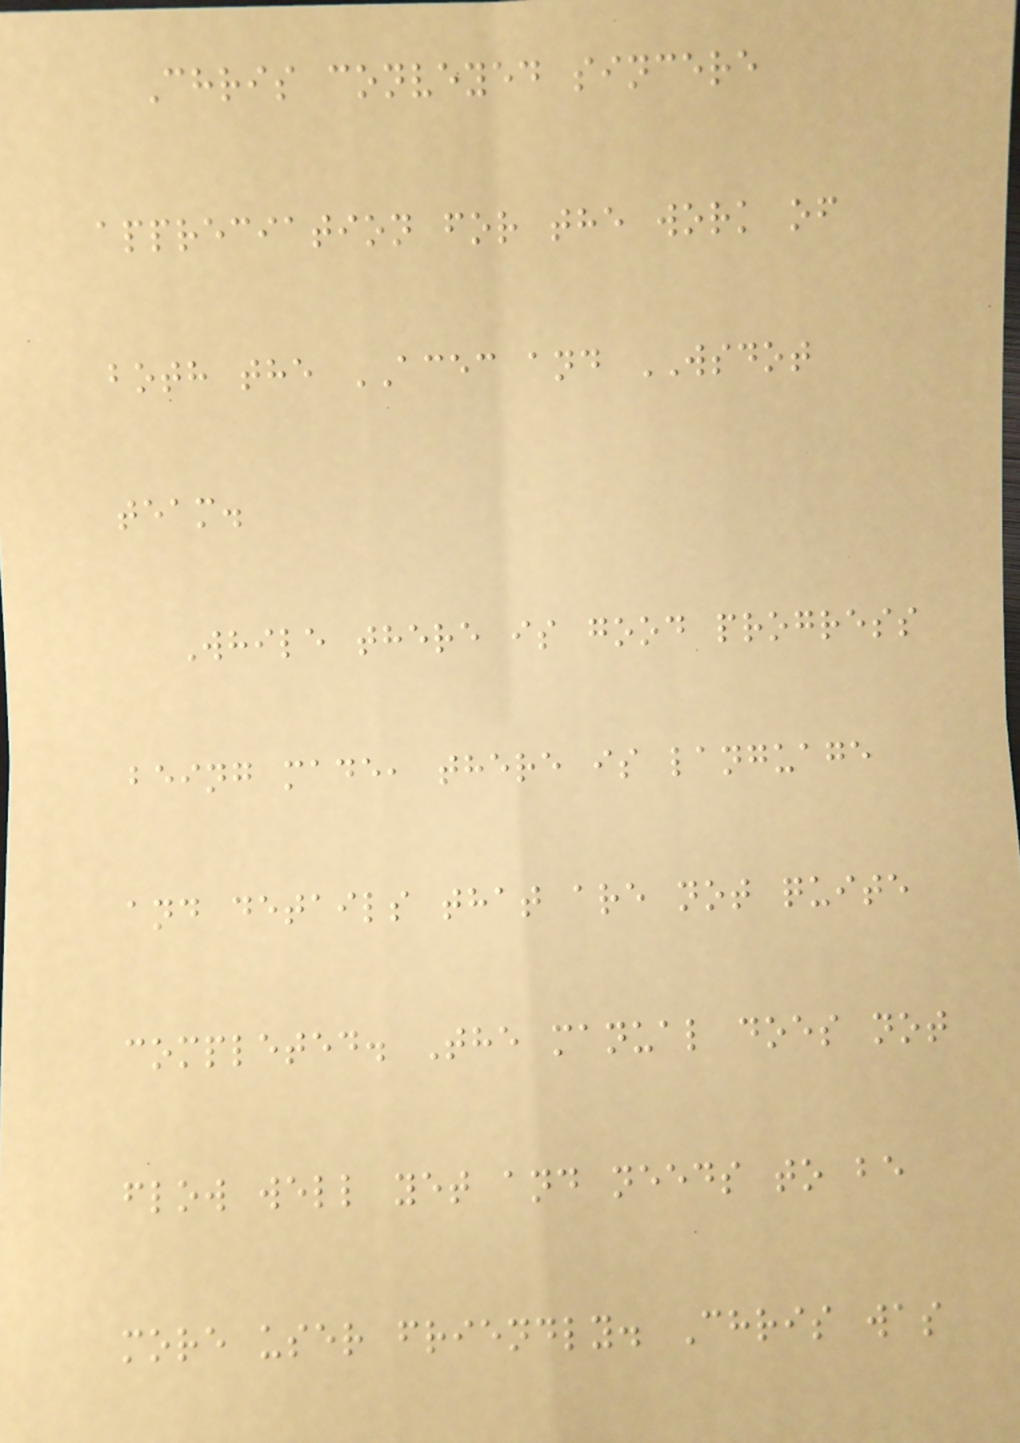Chris conveyed sincere
appreciation for the work of
both the ACEC and WSDOT
team.
While there is good progress
being made, there is language
and details that are not quite
completed. The manual does not
flow well yet and needs to be
more user friendly. Chris was
